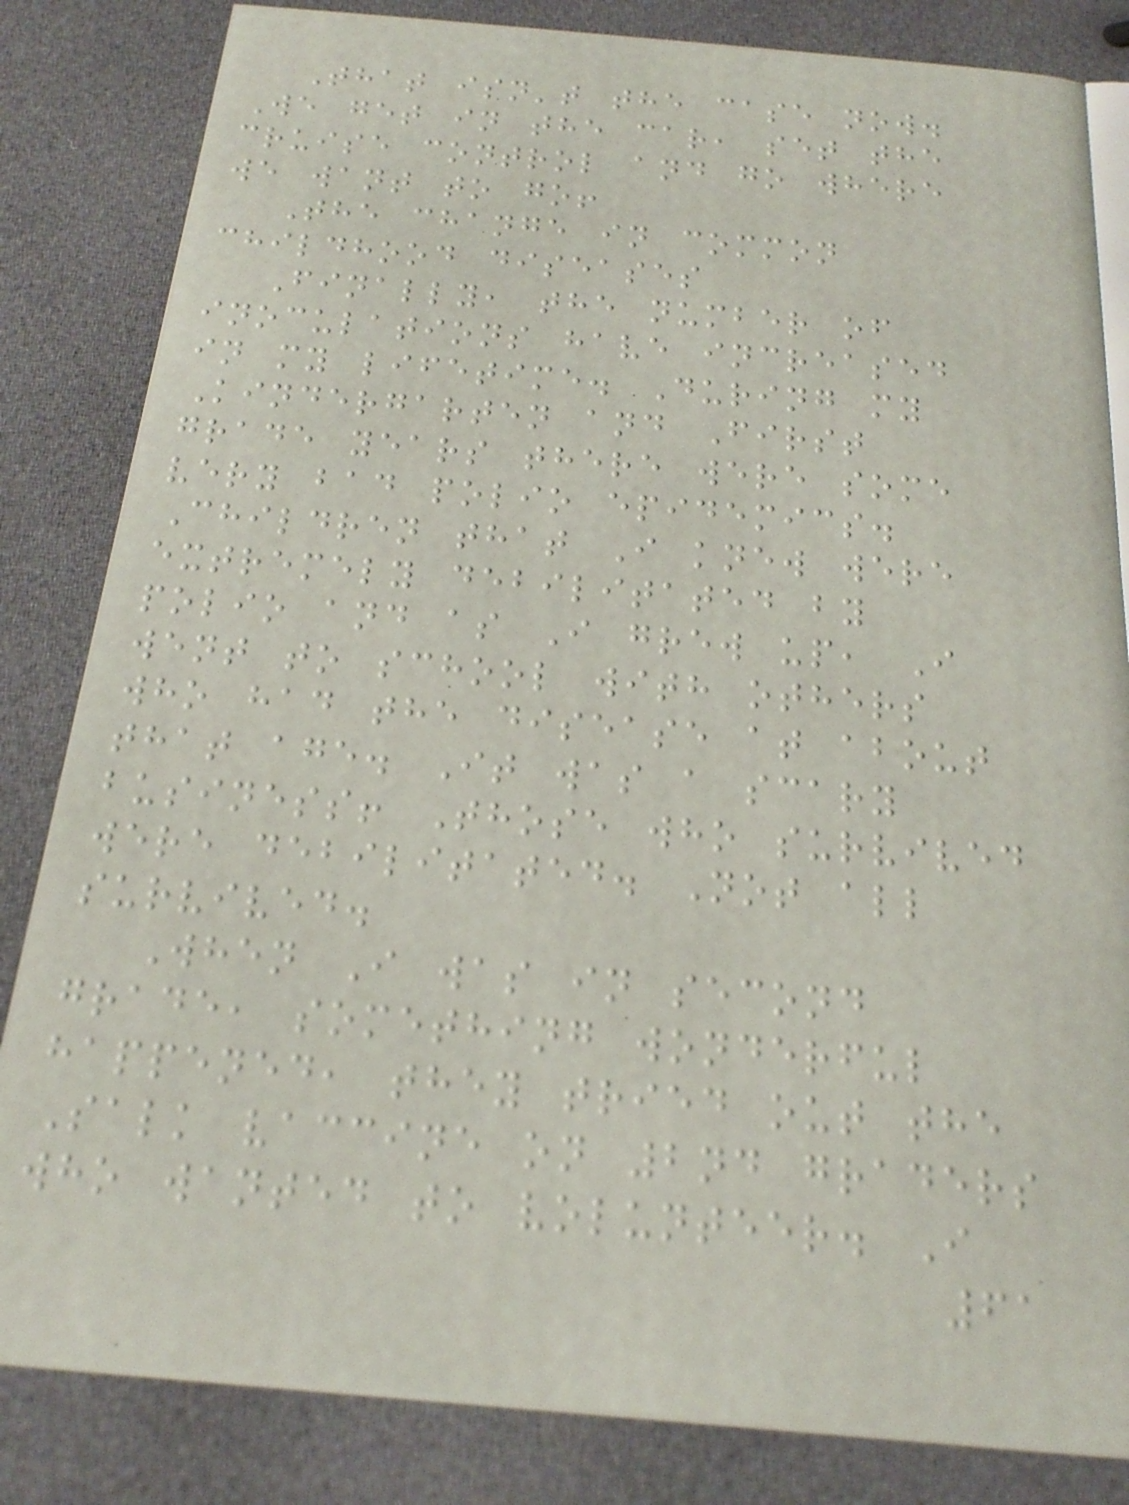That isn't the case now.
We get in the car, set the
cruise control and go where
we want to go!
The change in common
childhood diseases
Finally, the number of
inoculations have increased
in my lifetime. During my
Kindergarten and First
grade years there were some
very bad polio epidemics.
Children that I knew were
extremely debilitated by
polio and as I grew up, I
went to school with others
who had the disease at about
that age. It was a scary
business! Those who survived
were debilitated. Not all
survived.
When I was in second
grade, something wonderful
happened, they tried out the
Salk vaccine on 2nd graders
who wanted to volunteer. I
61
